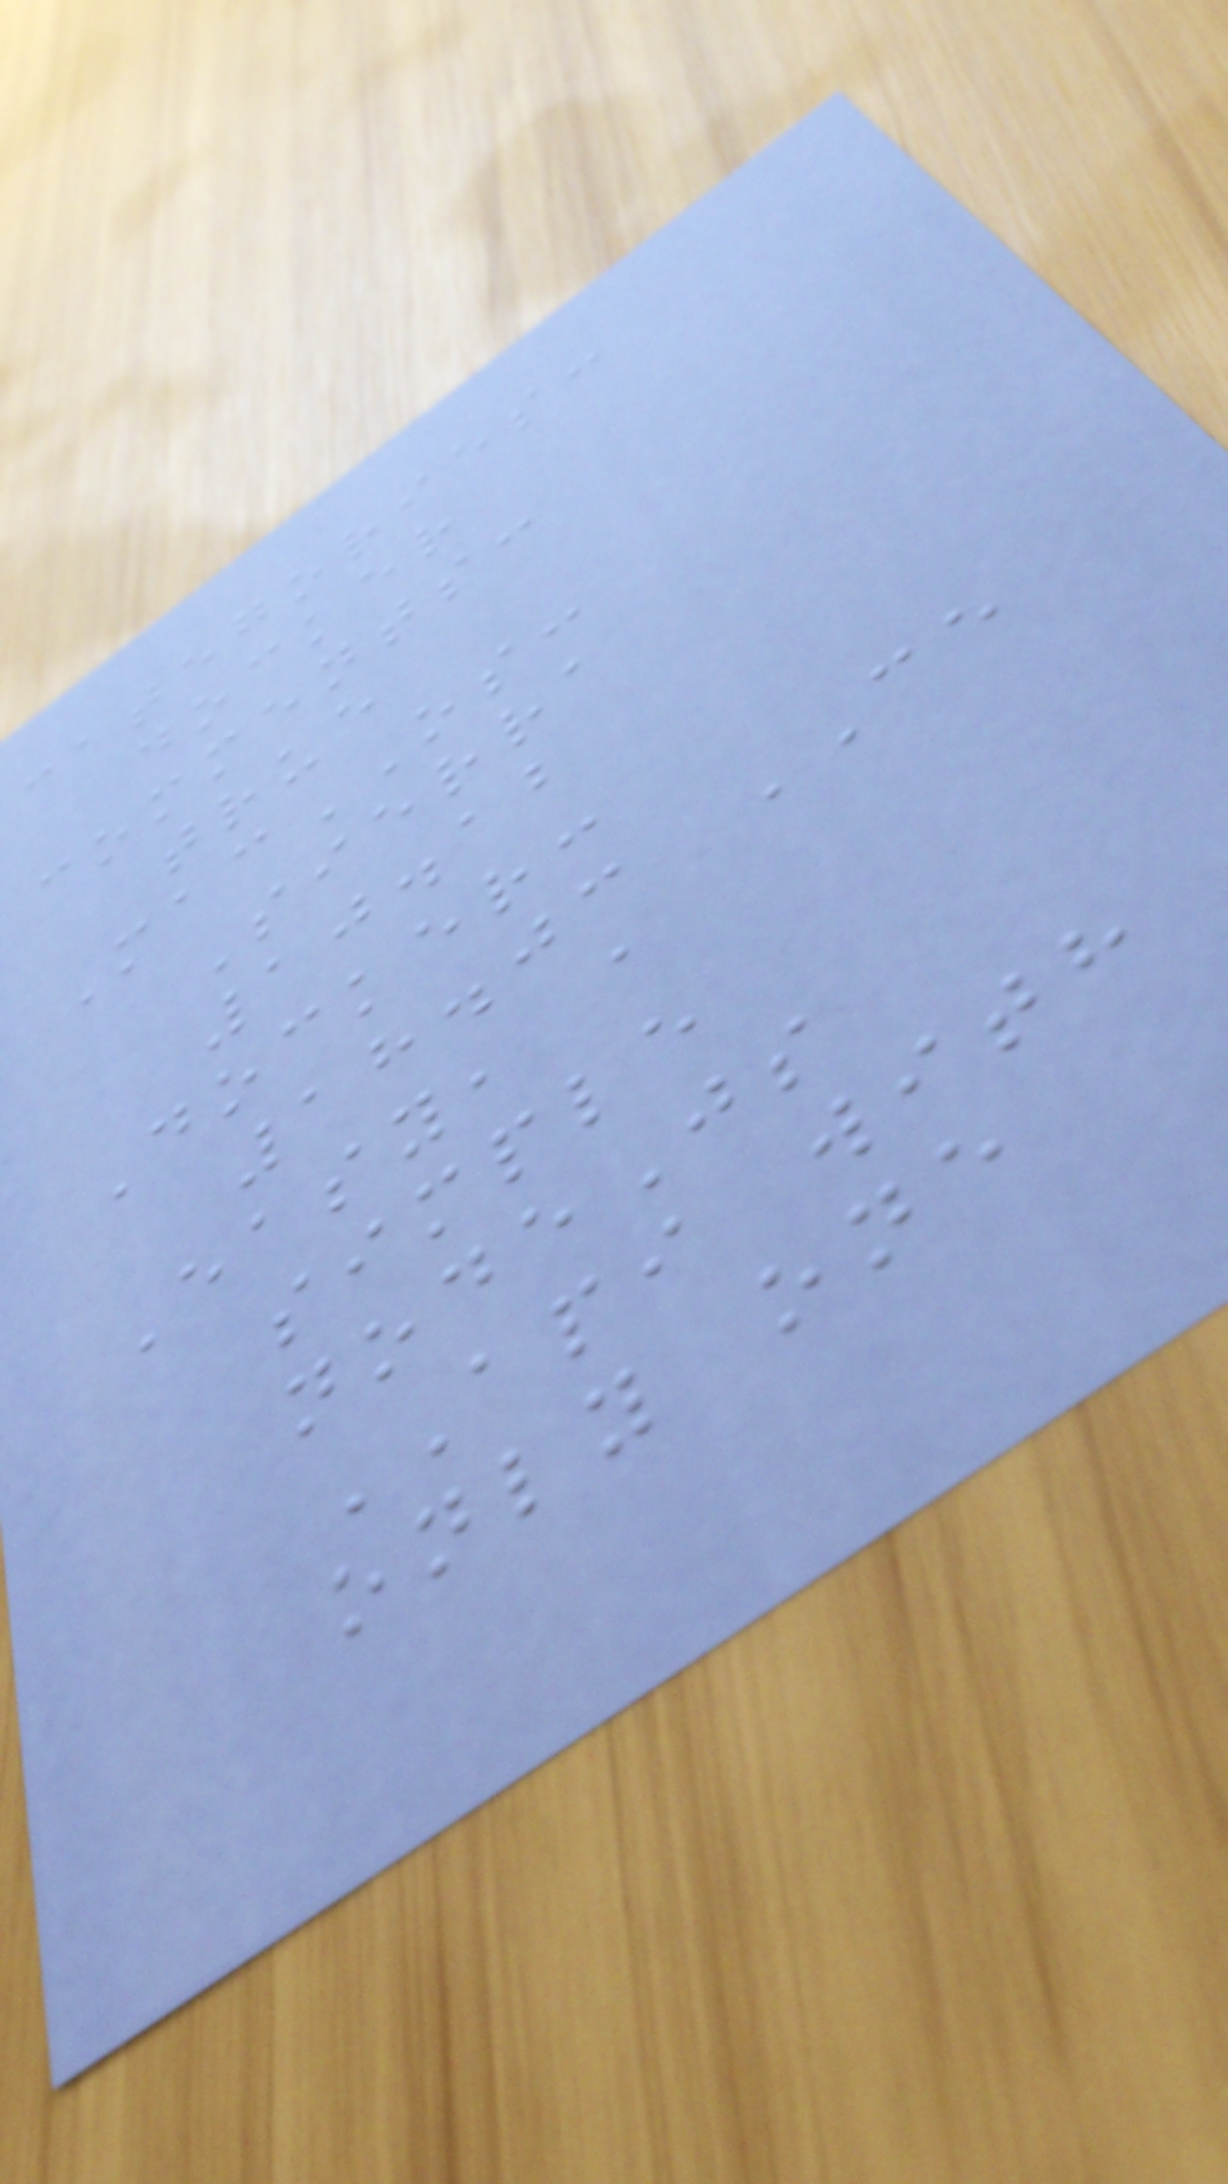categories:
docker
comments:
true
MacOS:
Sierra
10.12
Docker:
18.03 CE
Easy, a
simple
nodeJs
API with
only one
